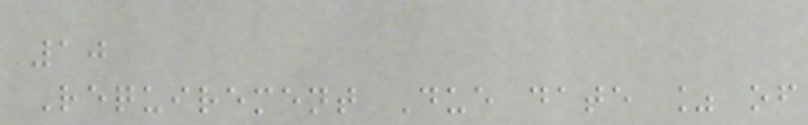10
Requirement Due date % of
